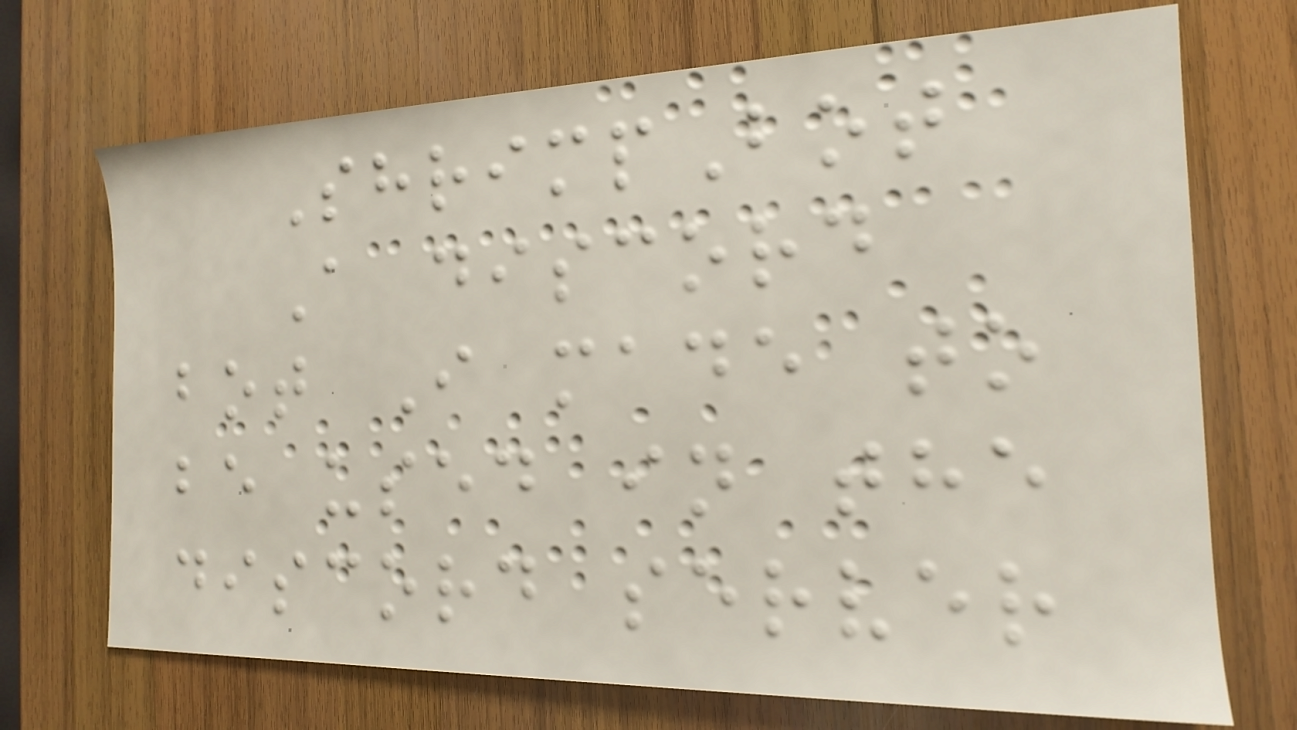ShrimpBot
A discord
bot I made to
be used in the
discord server
